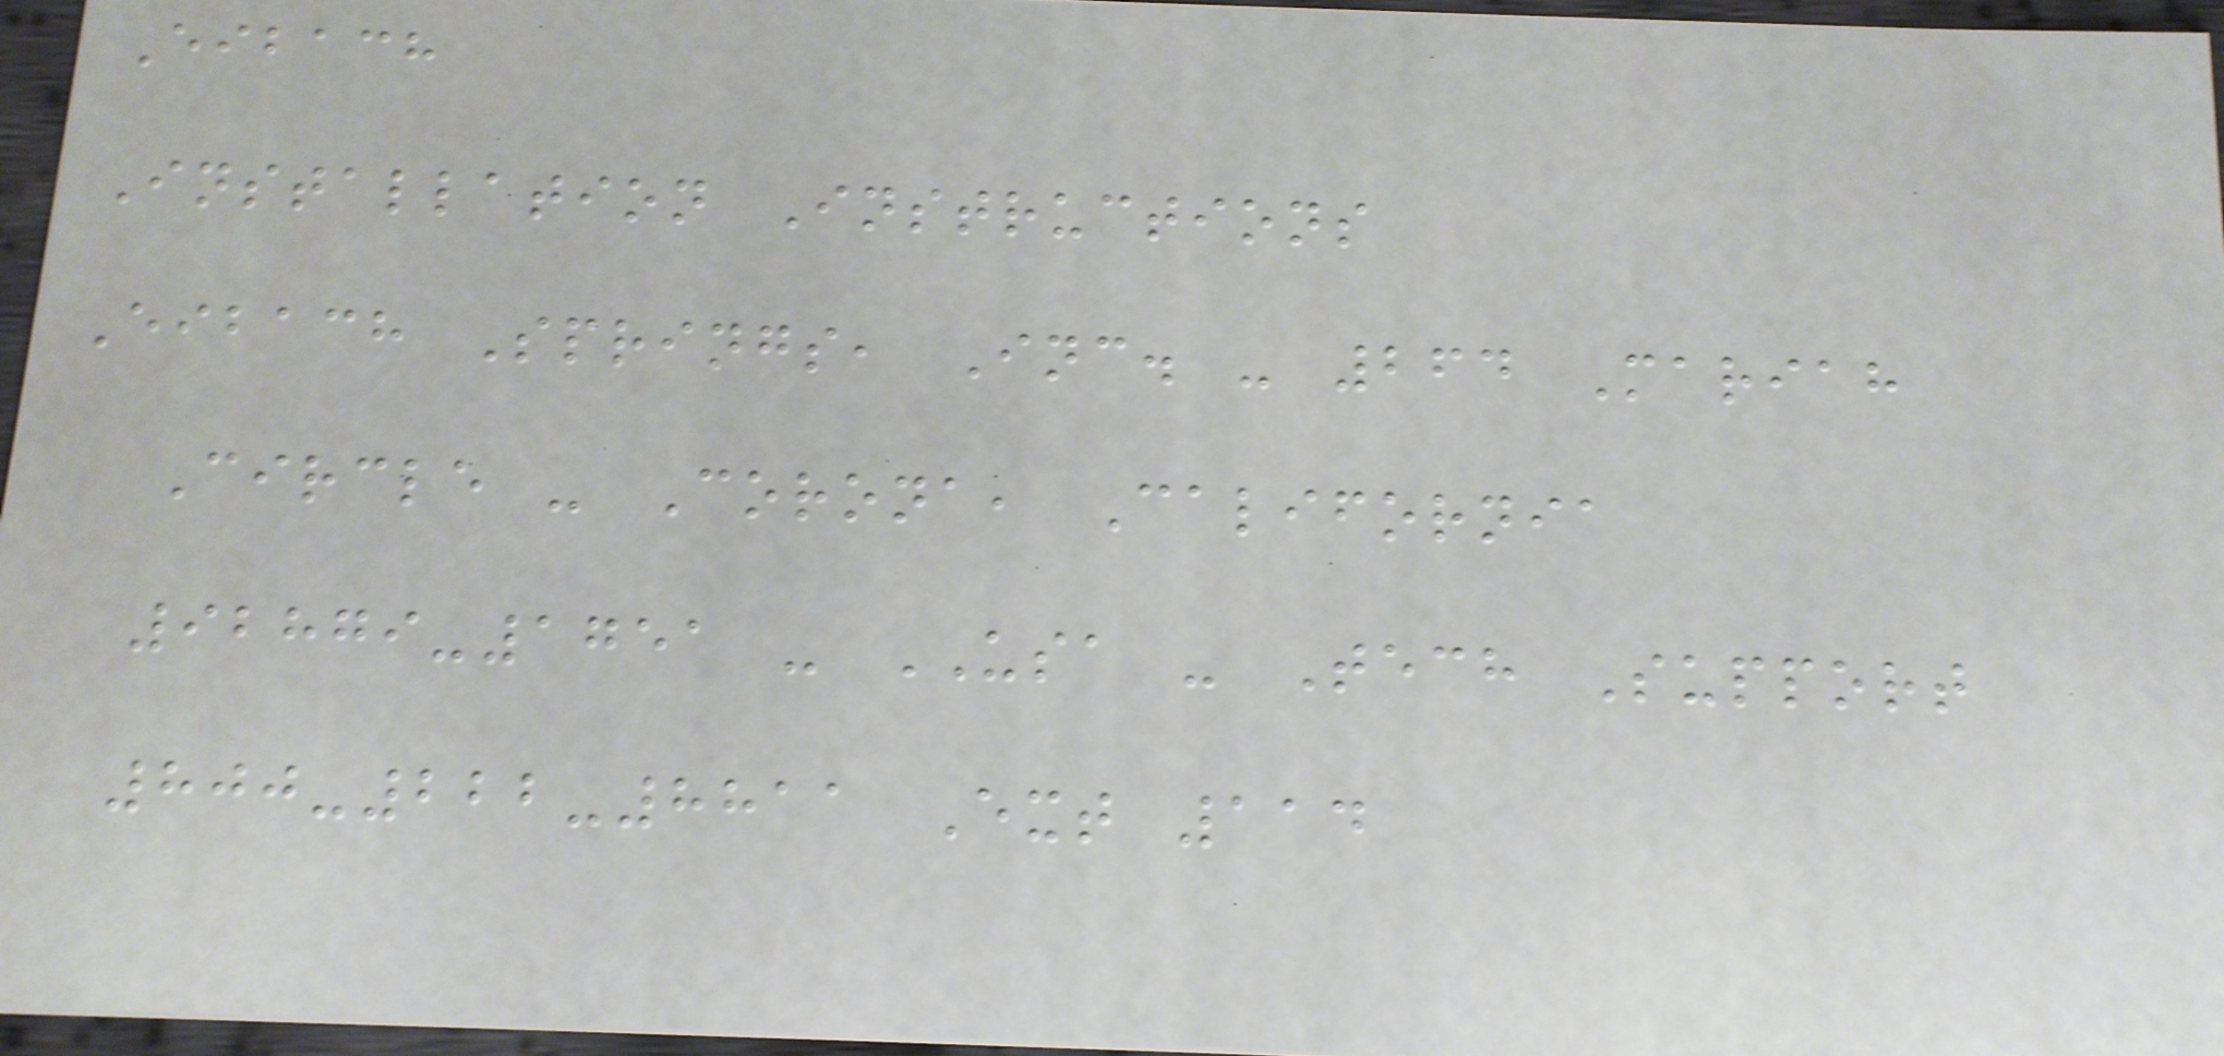Eibach
Installation Instructions
Eibach Springs, Inc. - 264 Mariah
Circle - Corona, California
92879-1751 - USA - Tech Support
800-222-8811 Ext 114
